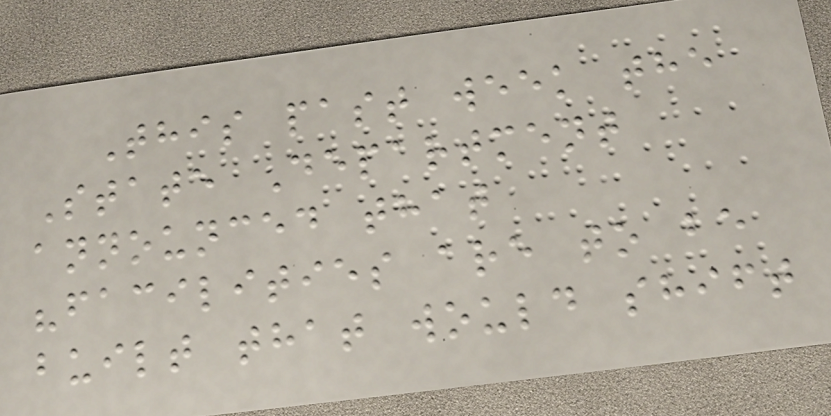This past week the
State Department
announced that
"facilities are to be
built that would shift
